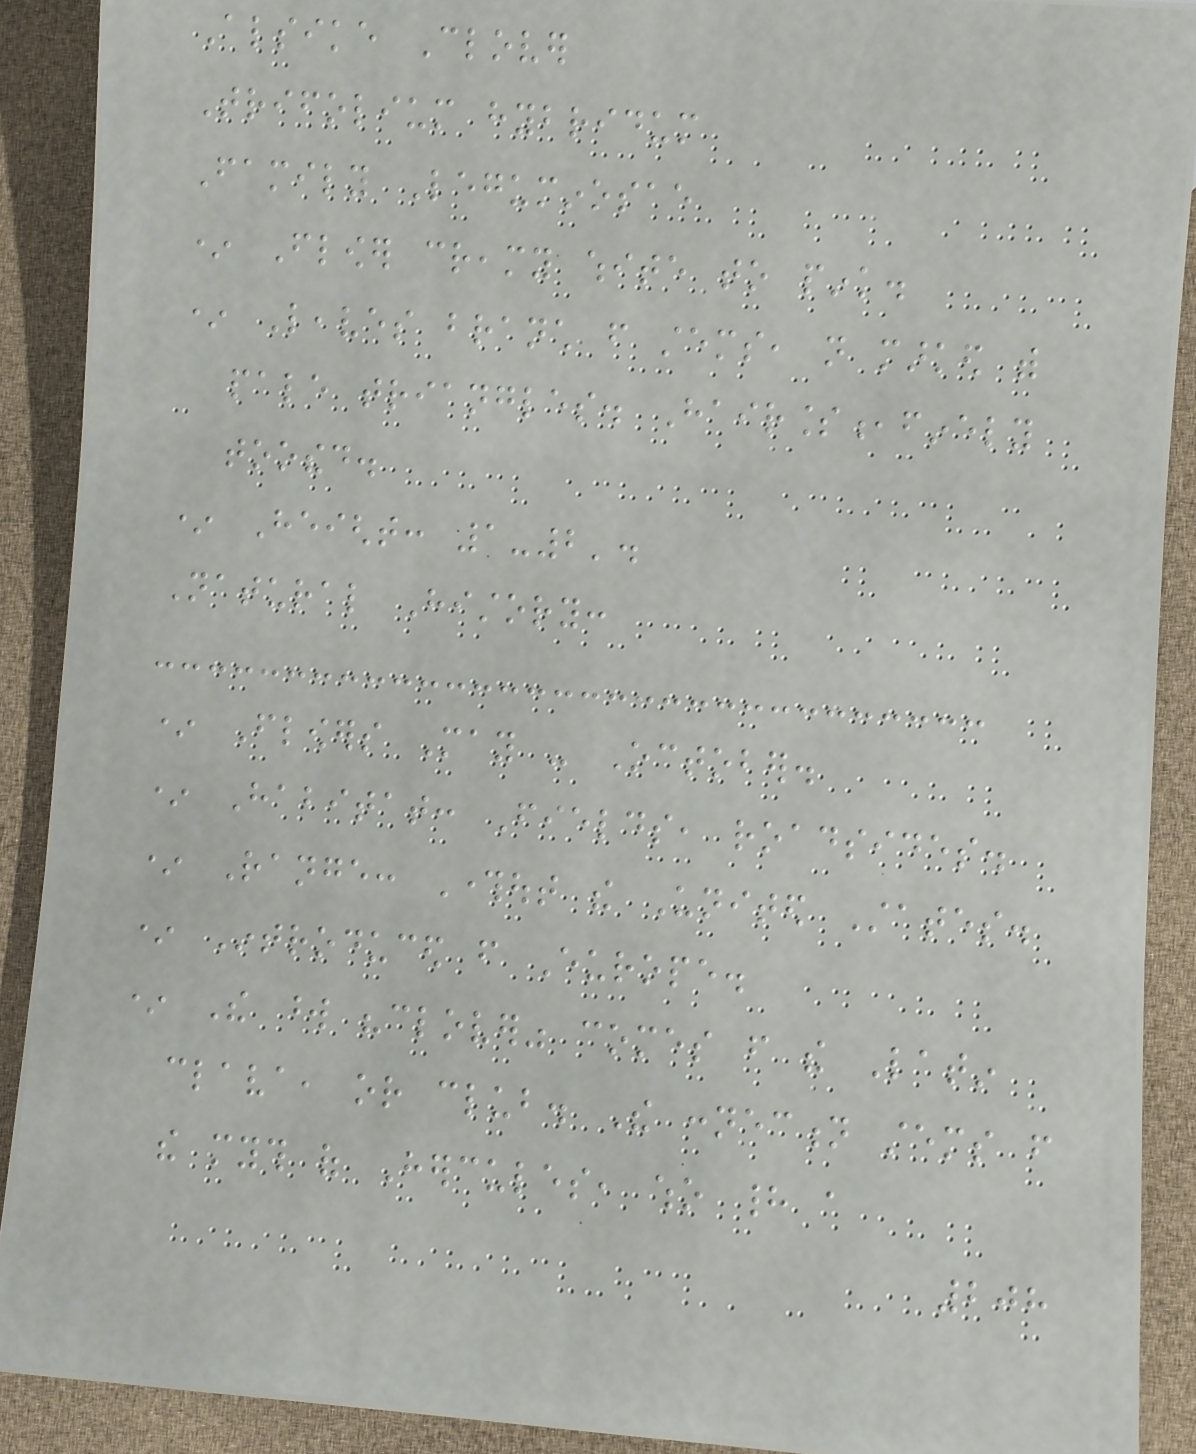Alsike Clover
Trifolium hybridum
Family Leguminosae
* Flower creamy white to pink.
* Leaves branch from stems, not marked with
pale triangles. Hairless,finely
toothed.
* Height: 1-2'.
Natural History:
* Flowers May - October.
* Habitat: Fields, roadsides.
* Range: Throughout the United States.
* Introduced from Europe.
* The word "clover" comes from the Latin
clava, or club. The connection stems from
the myth of Hercules, who had a
208
